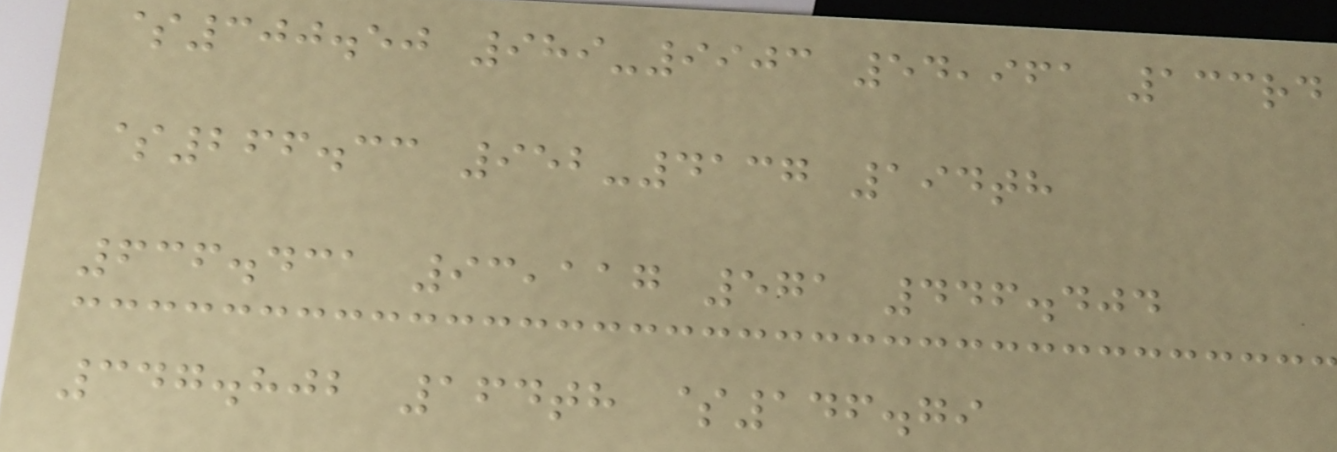$300.50 989-9903 54,961 133rd
$266.33 952-4137 194th
636.431 93,117 571 446.404
347.802 164th $146.79
